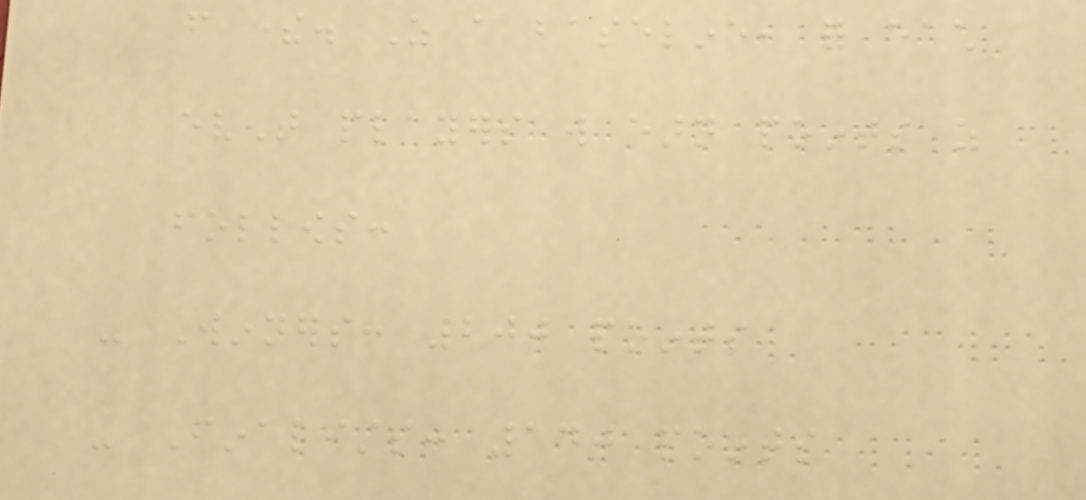from there. As a baseline, for each
event players will earn points as
follows:
- Winners: 200 points
- Finalists: 140 points
